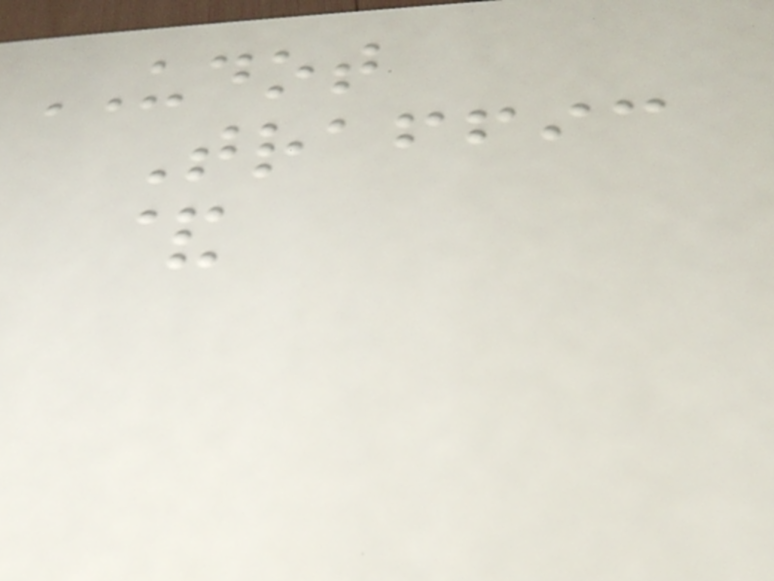UDOT
Traffic
&
